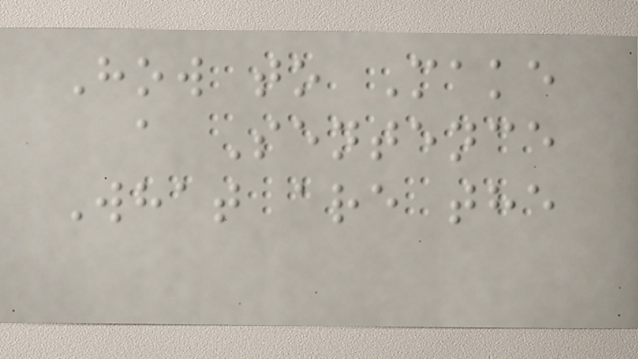How to Make
a Sentence
What are the
